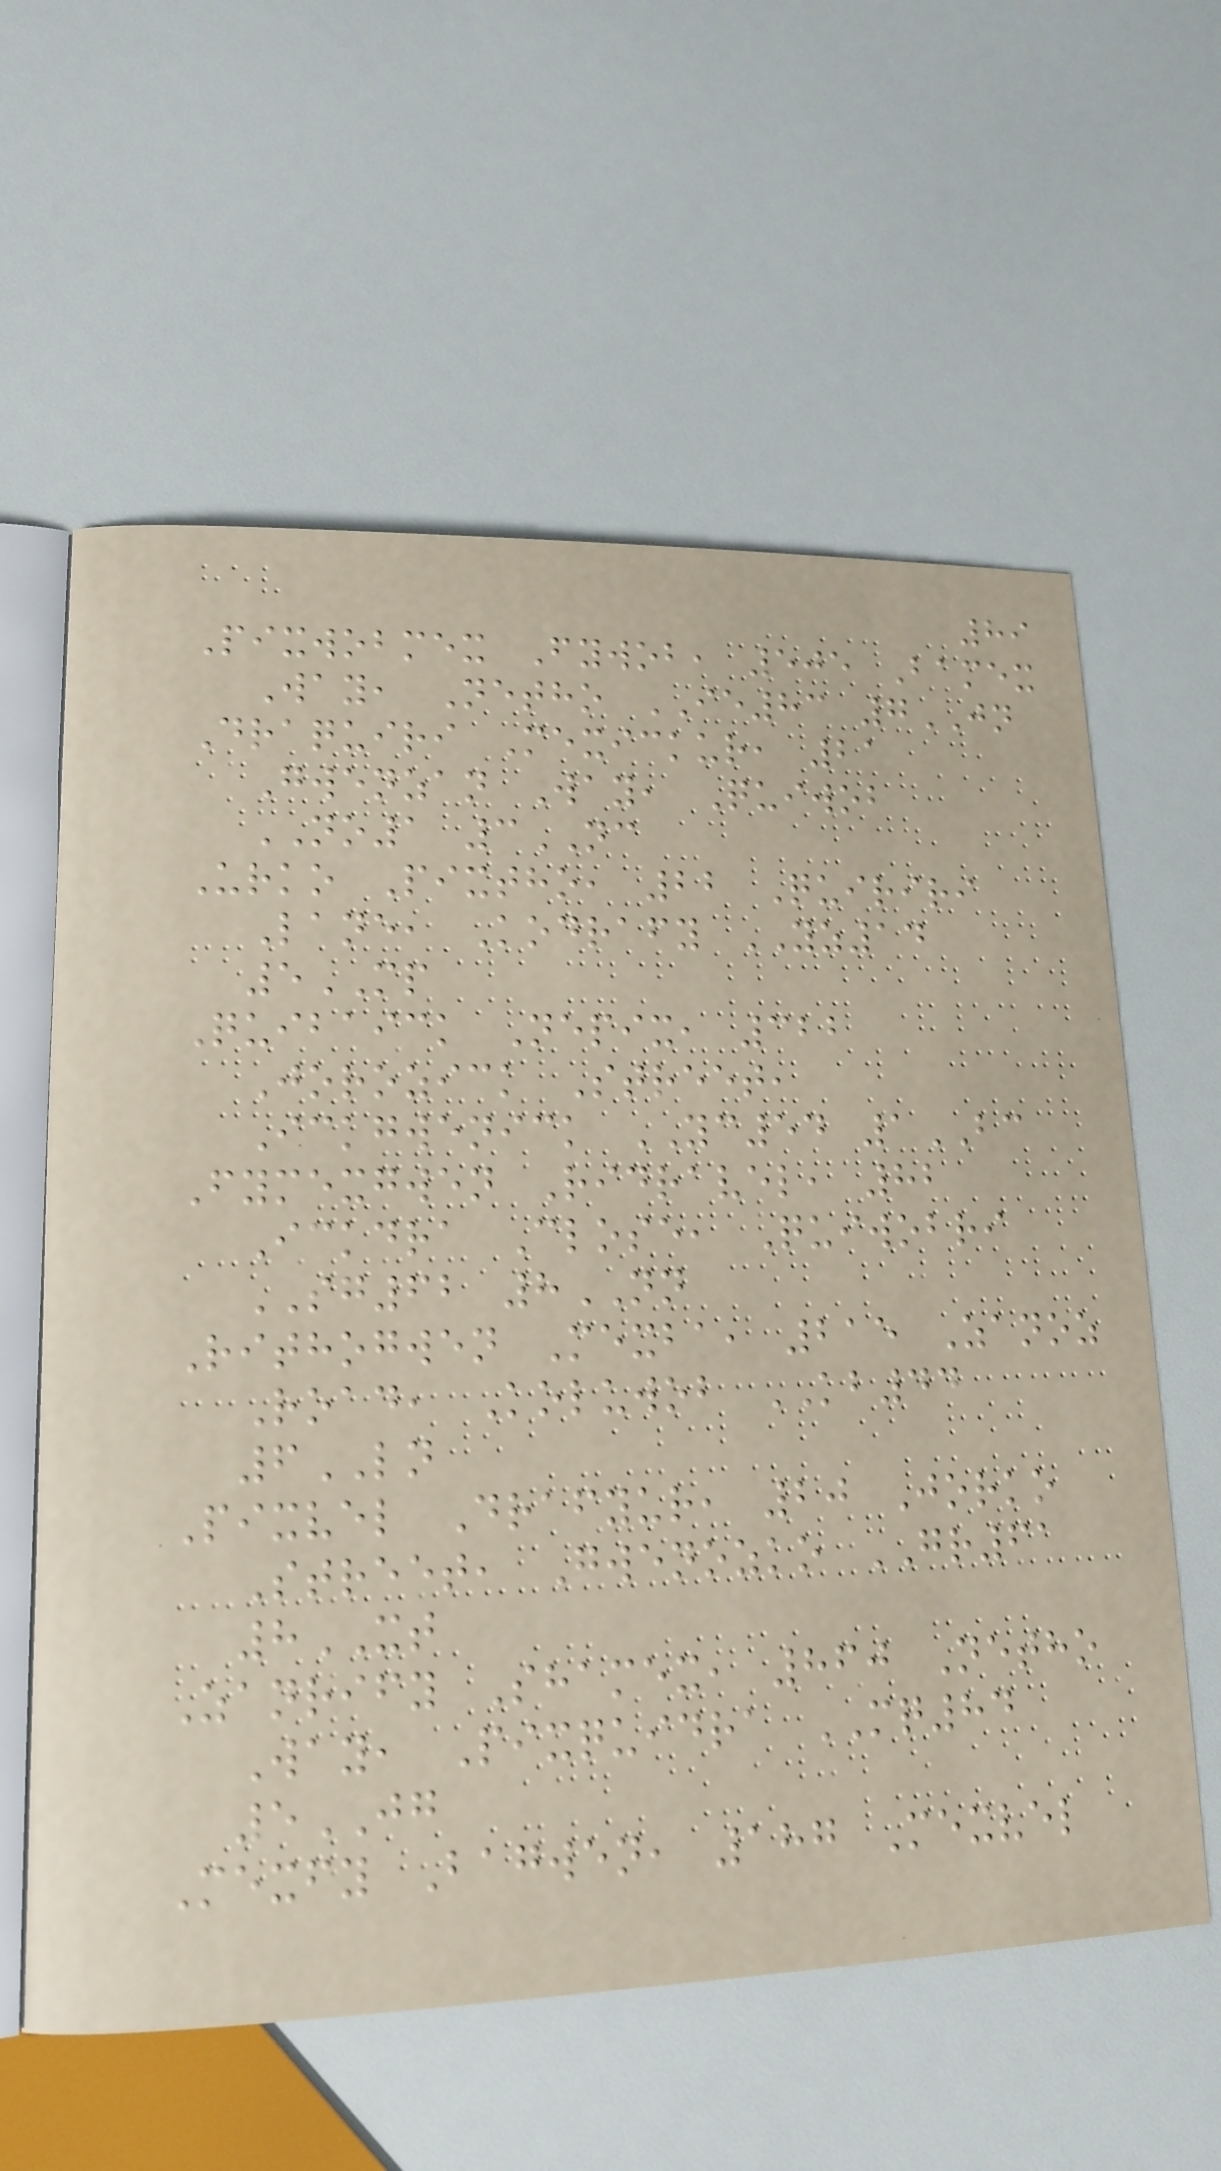89
Pixwobmex Fywob, 505 Bamex
Way, Netho IE83 7JN
Draquiri Mexickur, 21
Gwenzan Way, Quiwob
NO1 3NC
Urko Pixtho, 22 Quiriri
Lane, Kodrafy YZ14
5MP
Quibaick Nepix, 322
Jorozick Street,
Ickgwenick YC54 1BC
Fymexgwen Ridravel, 82
Ickdra Close, Quiwobri
SG62 8NN
Rithogwen Mexba, 215 Zanoz
Road, Koluwob KB44
6LN
Pixvel Drafyur, 20 Jorko
Street, Gwenozko GR61
8XT
Zanrify Shamex, 860 Netho
Way, Pixquidra MQ84
5JG
Mexfy Bagwen, 187 Mexvel
